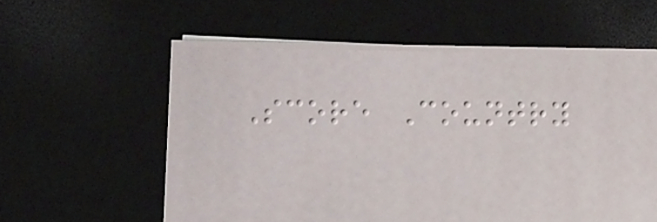Score Country
